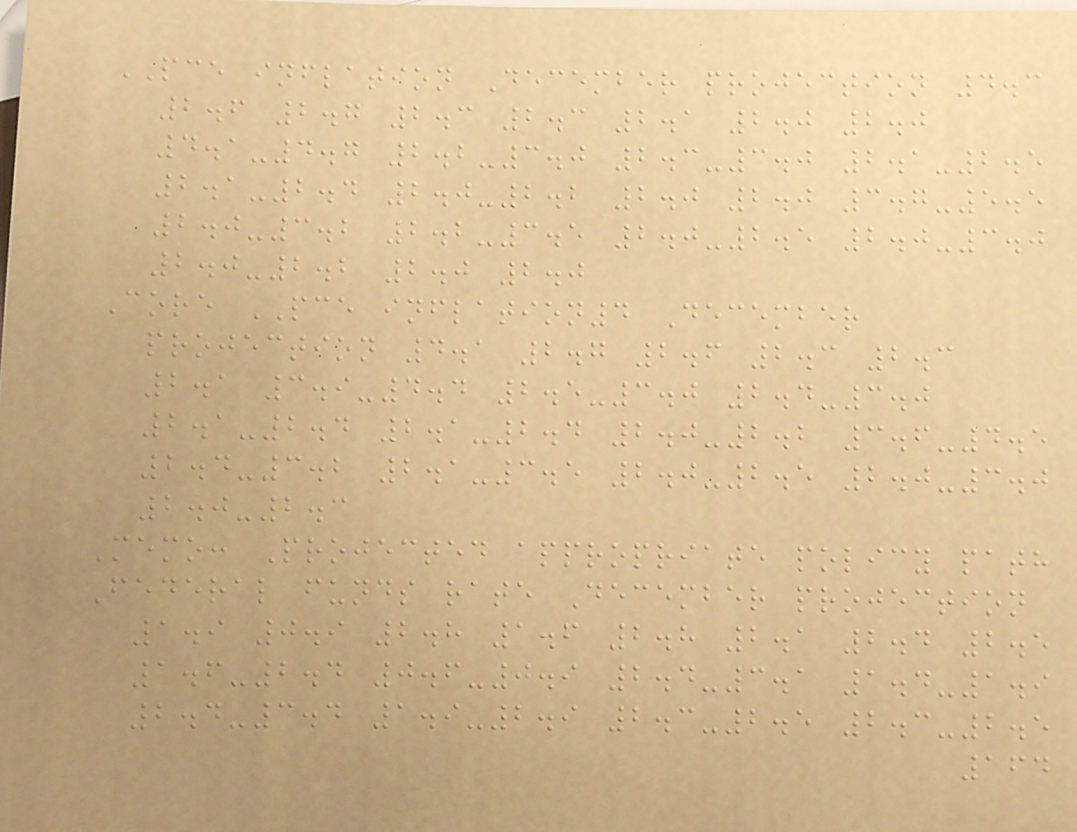PCE inflation December projection 4.3
2.6 2.7 2.3 2.3 2.1 2.0 2.0
4.1-4.7 2.2-3.0 2.3-3.0 2.1-2.5
2.1-2.4 2.0-2.2 2.0 2.0 3.7-5.5
2.0-3.2 2.2-3.5 2.0-2.5 2.0-3.0
2.0-2.2 2.0 2.0
Core PCE inflation4 December
projection 4.1 2.7 2.6 2.3 2.3
2.1 3.9-4.4 2.5-3.0 2.4-3.0
2.1-2.4 2.1-2.4 2.0-2.2 3.6-4.5
2.4-3.2 2.1-3.5 2.0-2.5 2.0-3.0
2.0-2.3
Memo: Projected appropriate policy path
Federal funds rate December projection
1.9 0.9 2.8 1.6 2.8 2.1 2.4 2.5
1.6-2.4 0.6-0.9 2.4-3.1 1.4-1.9
2.4-3.4 1.9-2.9 2.3-2.5 2.3-2.5
164
